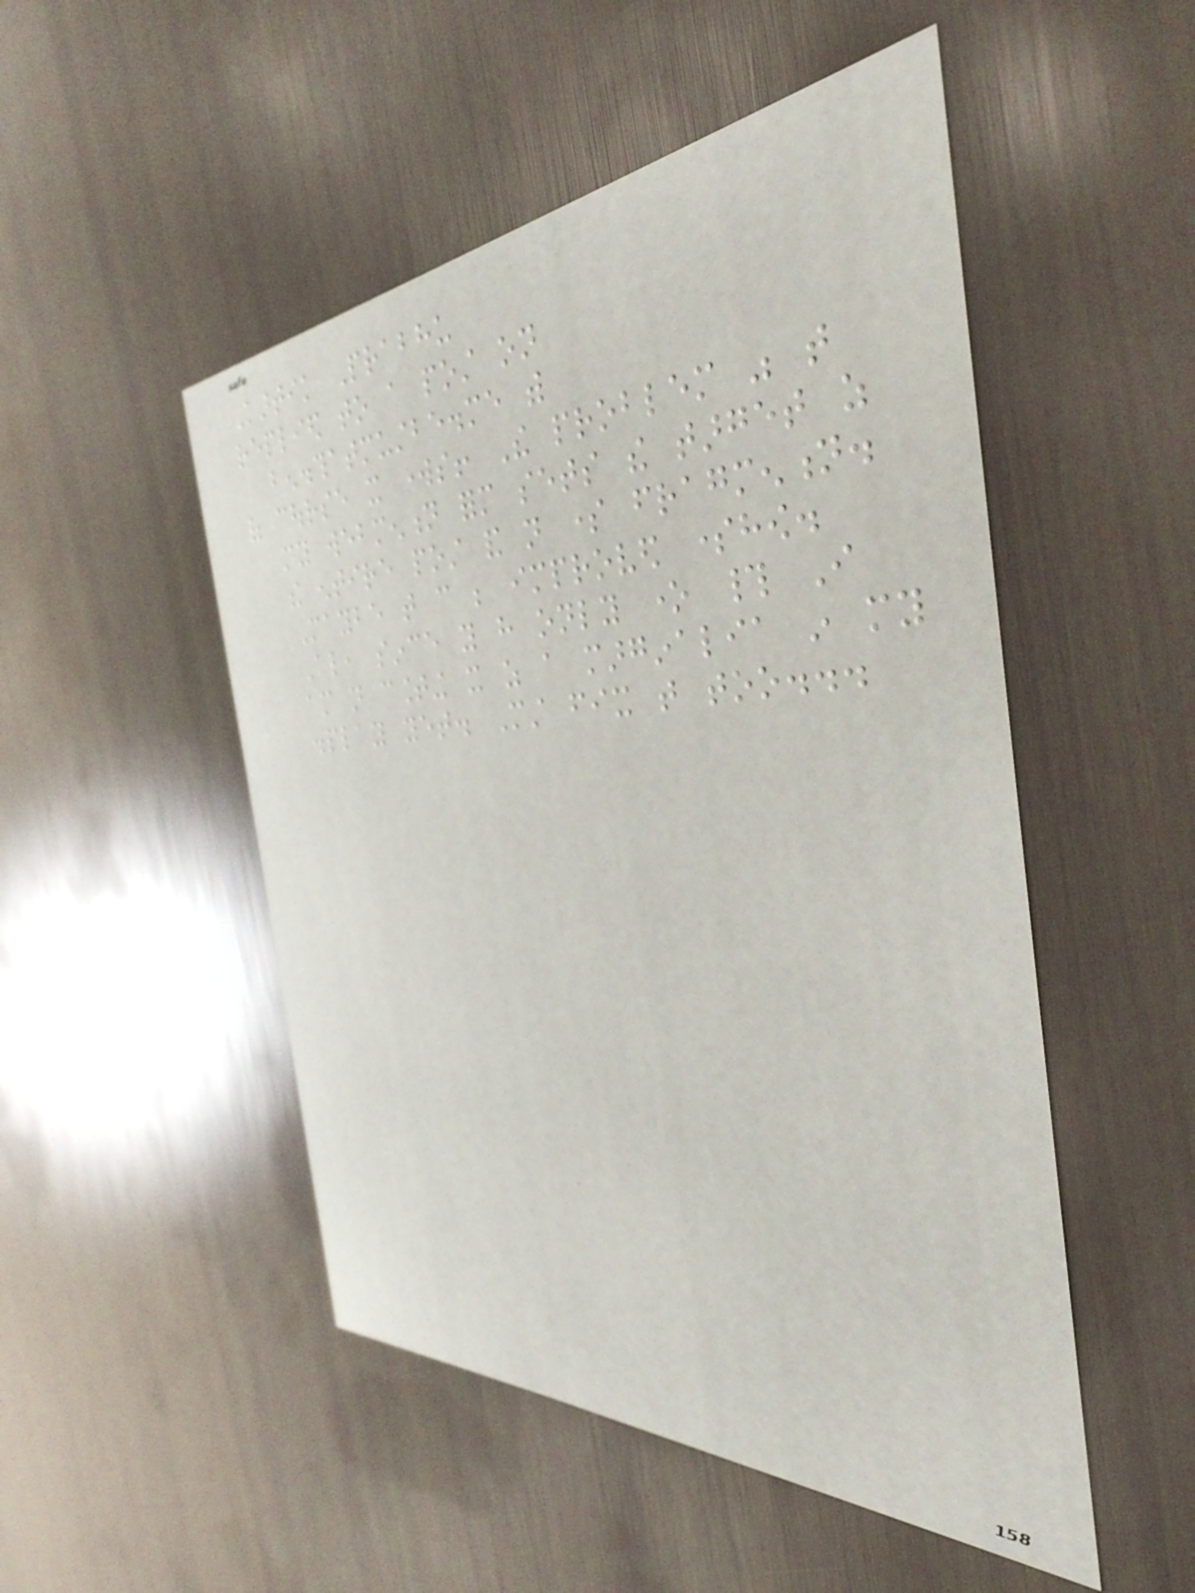Kartik Prabhu
replied to a post on
ben.thatmustbe.me with
of course it works! The problem was that
my webmention form sets the target as
the entire post and not some fragmention.
Maybe that can be improved somehow.
Also, since you have only one # I
am not counting it as a marginalia in my
display yet. Must fix that too...
